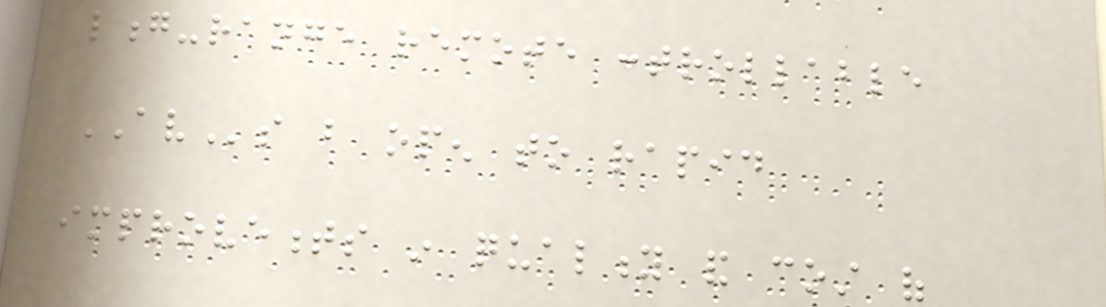long-range remote controllable
AVs but open to rapid
improvements in quality and cost of
